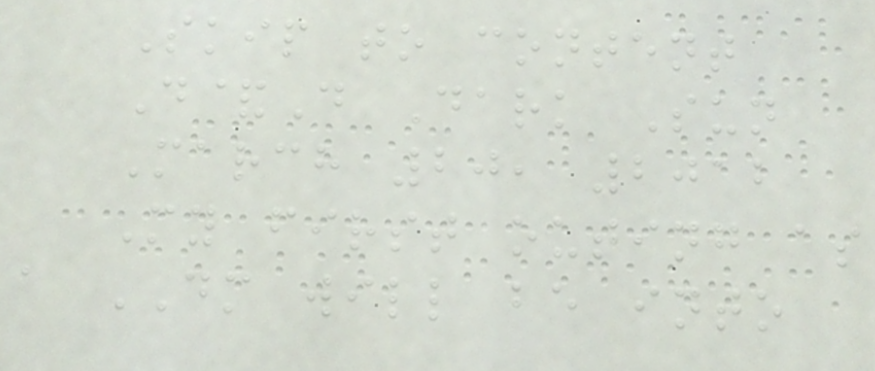Skip to content
D&D Dark Sun
March 20, 2012
My first outing as
a DM will be into
